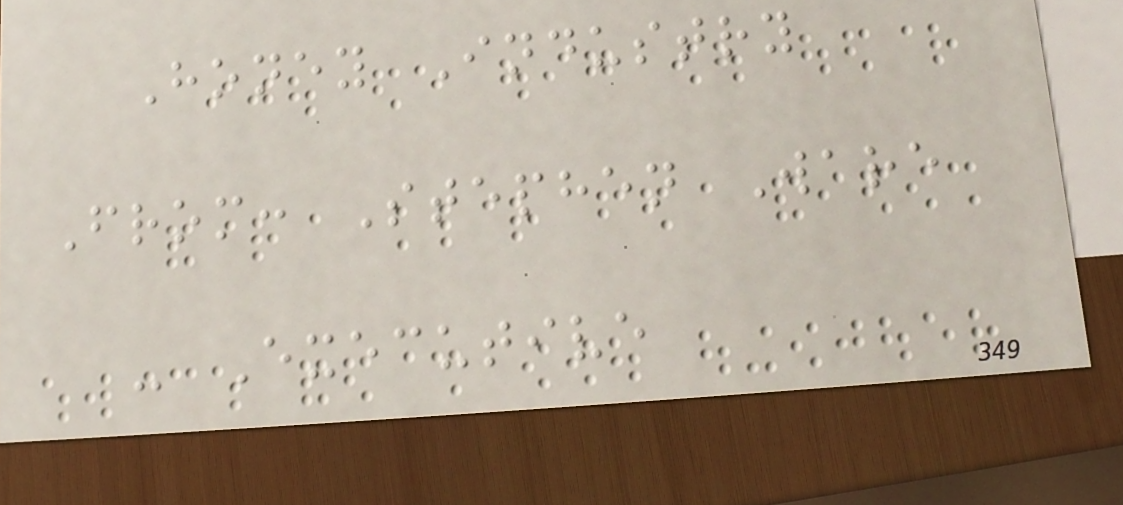Honey Industry
From: Stephen Ware
- Executive
